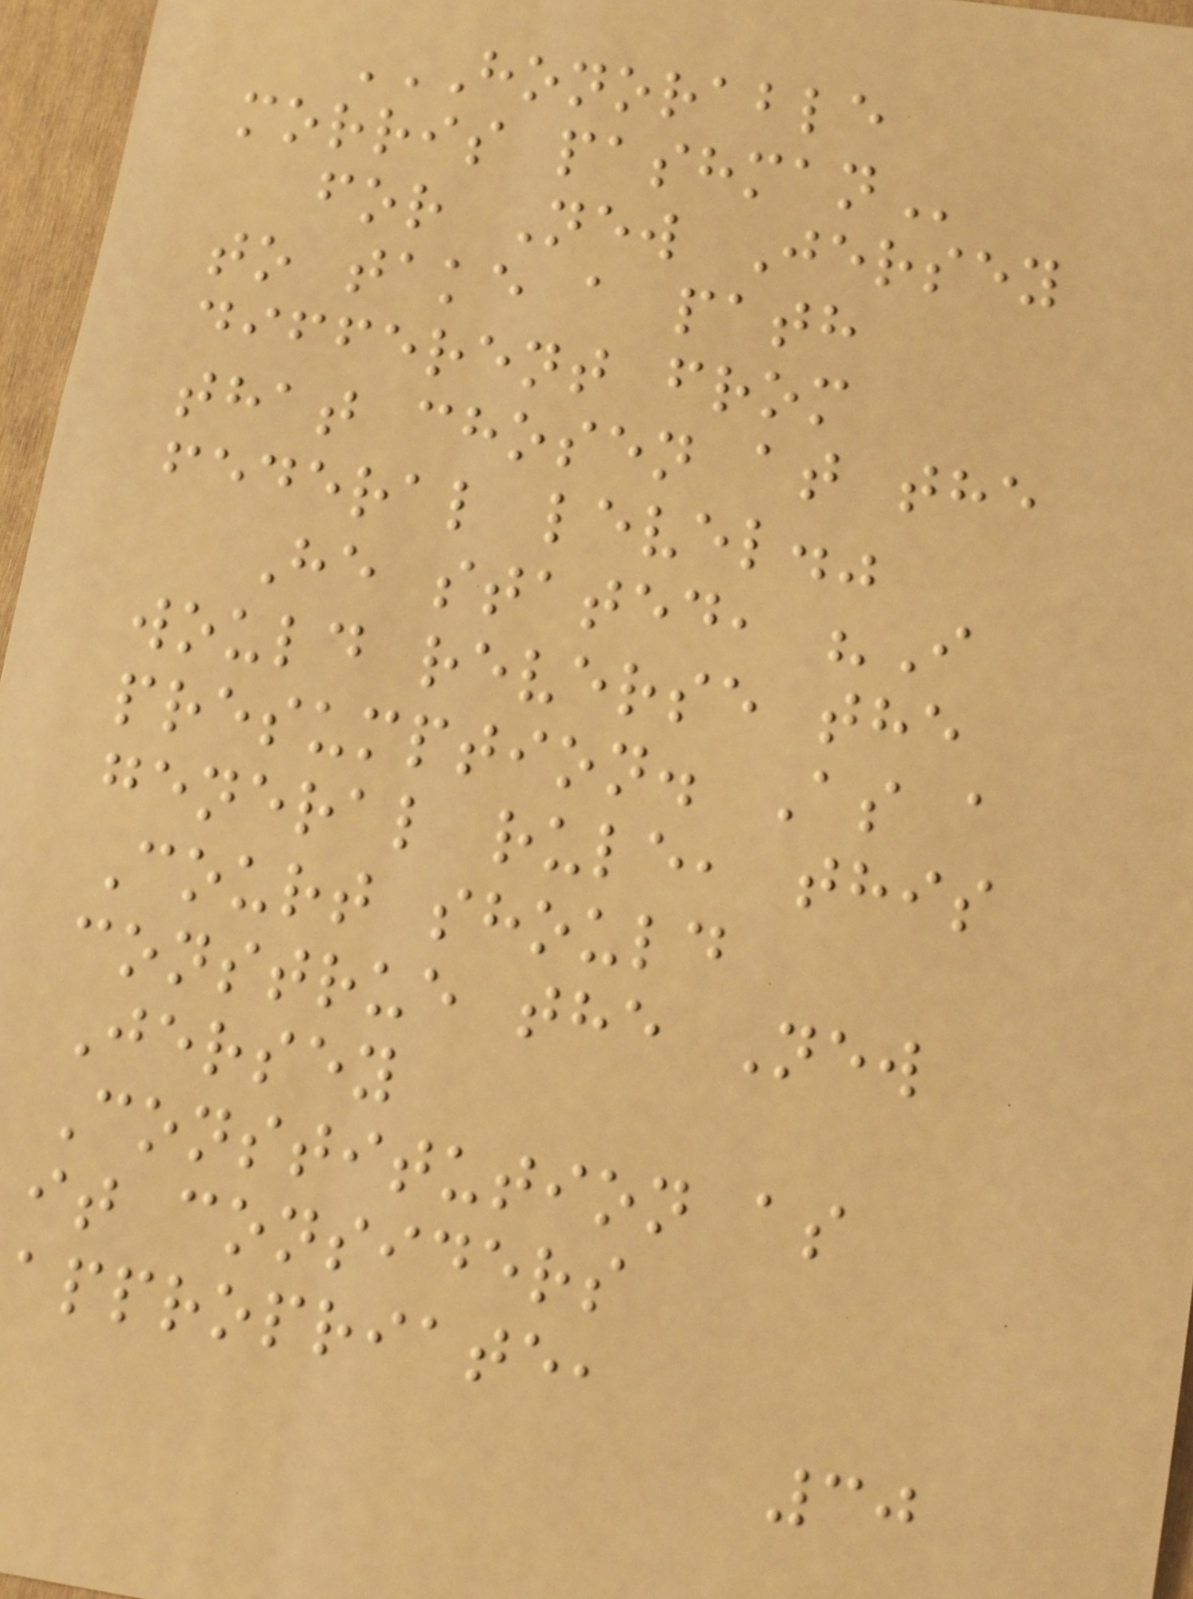HONORABLE
MORRIS PASHMAN
for New Jersey
to take a path
different from
that chosen at the
federal level."
He stated, "I
would reverse the
presumption. As a
general rule, this
Court should
construe the New
Jersey
Constitution as
it considers
appropriate,
30
